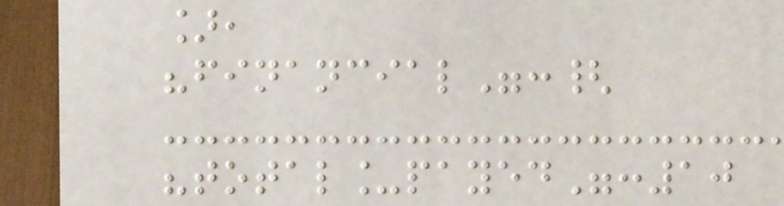],
"financial":{
"total_payed":10
